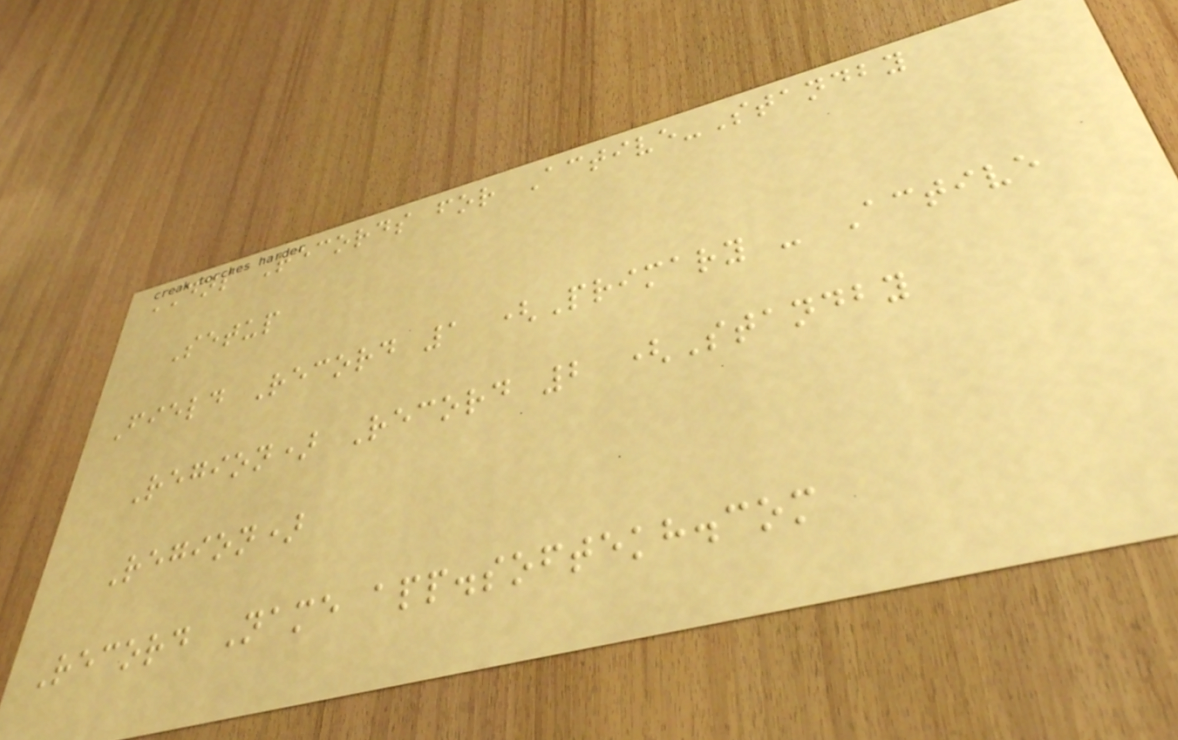DNS Records for Active-Standby
Setup
Field Record 1 (Primary - Active
Region) Record 2 (Standby
Region)
Record Name app.softekh.com
